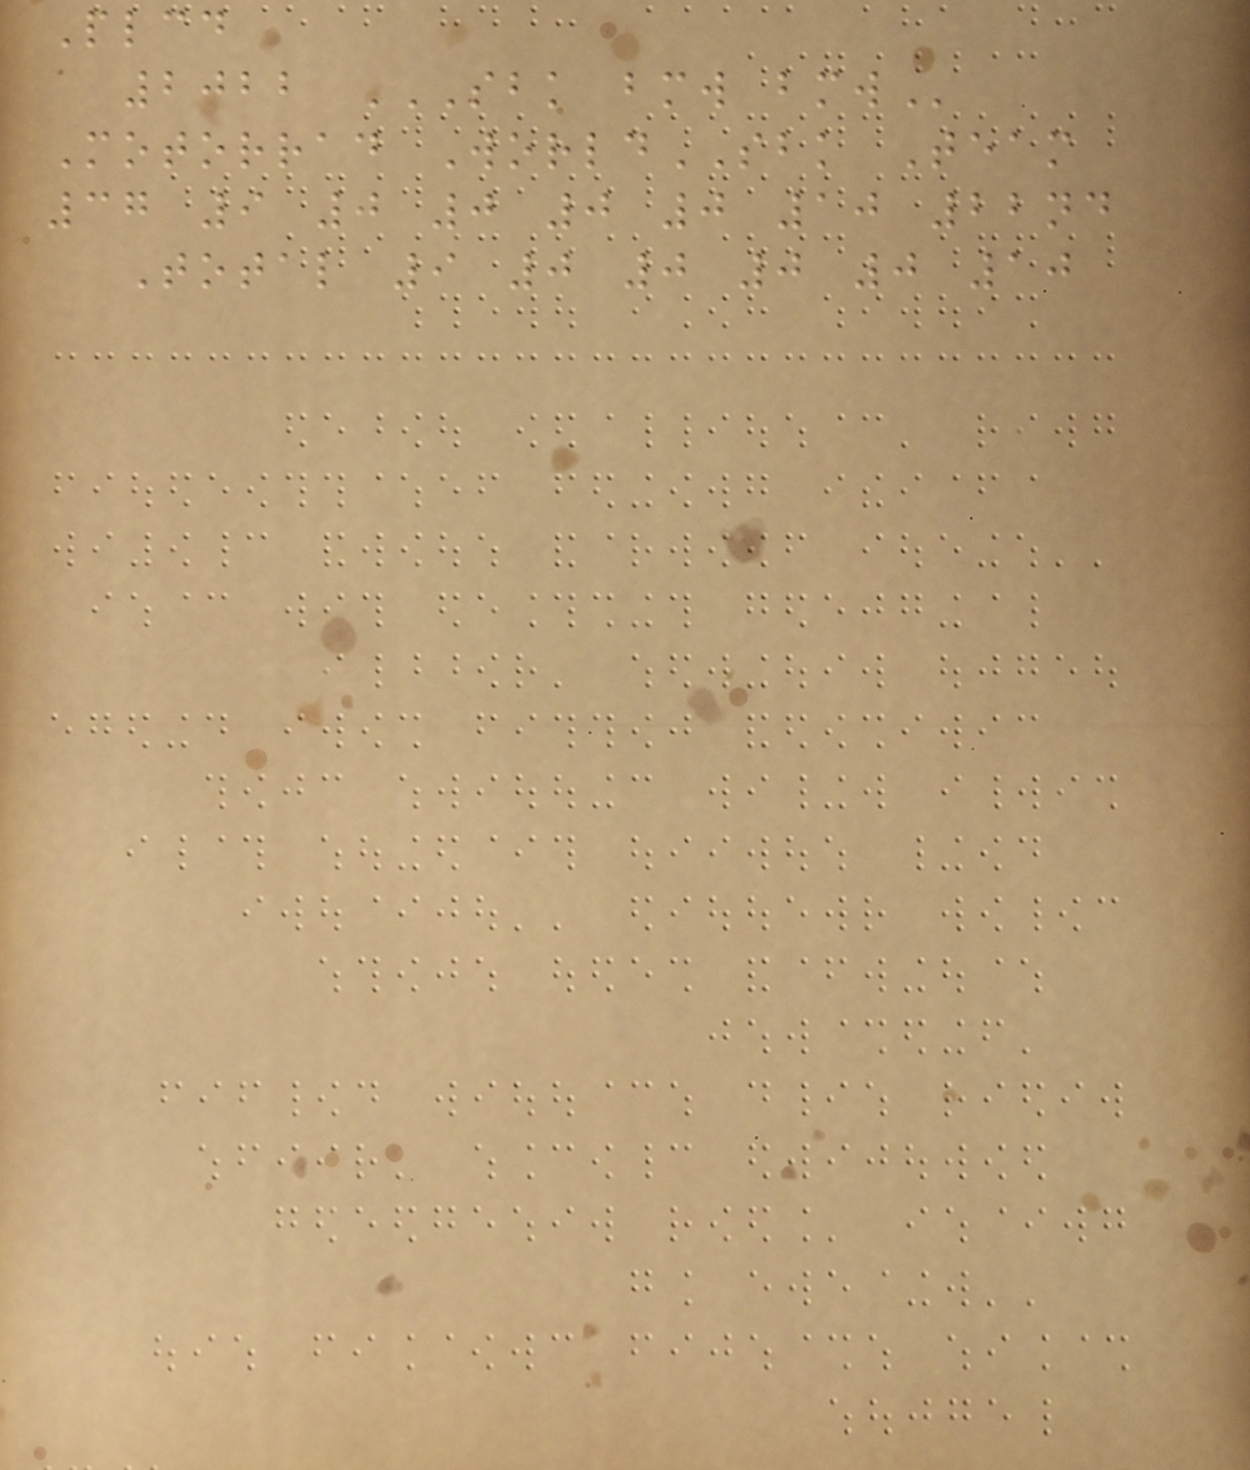Plcd
2022 SBK BMW BMW
Motorrad WorldSBK Team
37 9 0 0 0 0 10 22nd
Total 9 0 0 0 0 10
